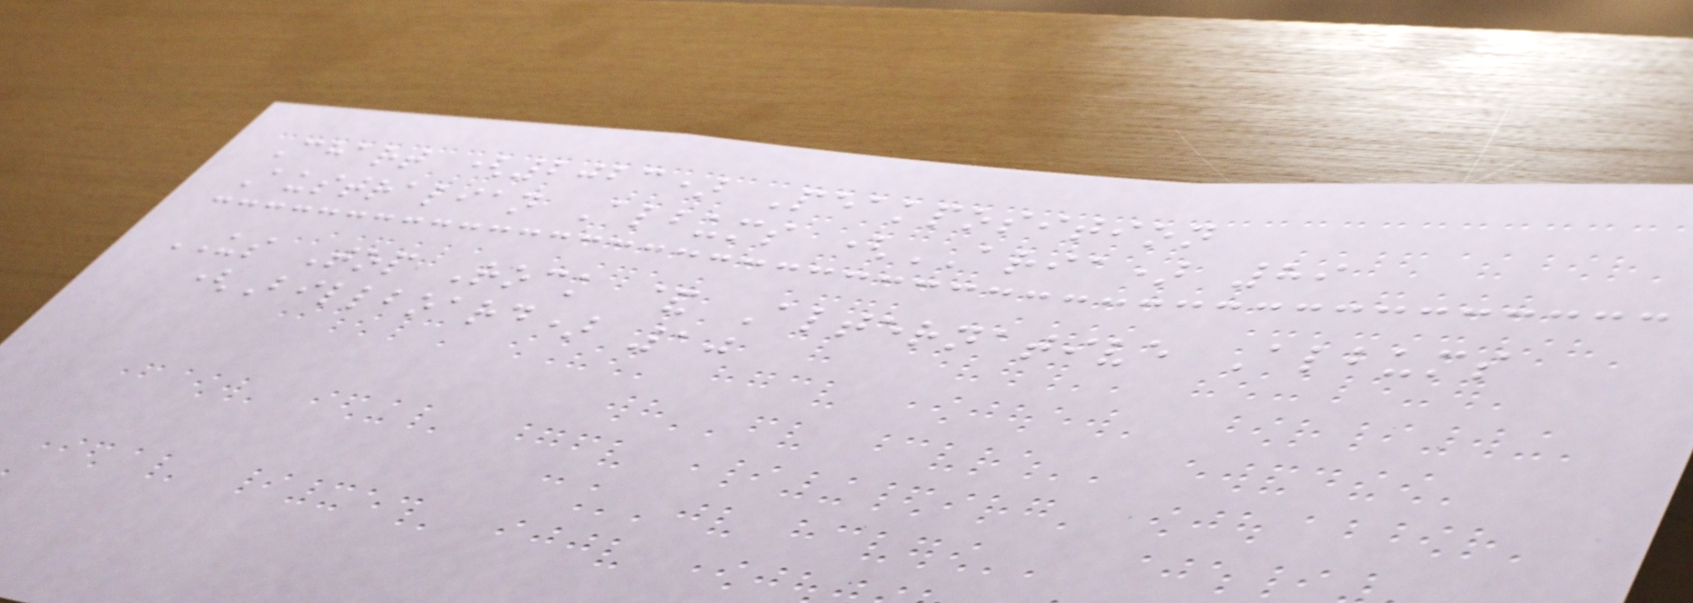Chart (2023) Peakposition
Australian Albums (ARIA) 89
US Top Rock & Alternative Albums
(Billboard) 10
